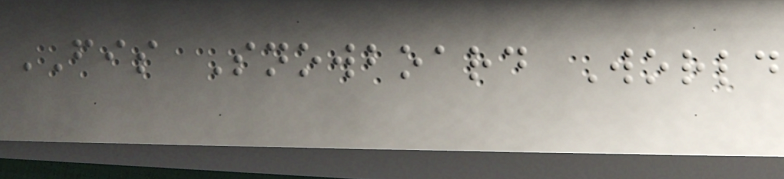FIS Snowboard World
